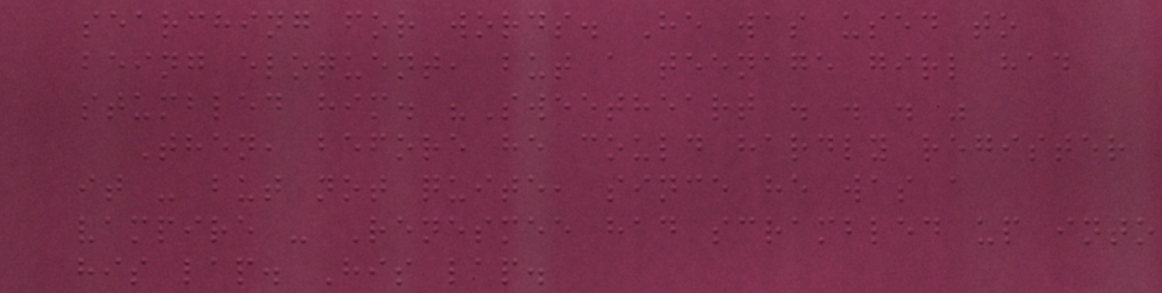searching for words. He was used to
being eloquent, but a teenage girl had
stumbled him. "Sweetheart . . . "
Then, before he could hardly register
it - but not quite, since he was a
vampire - Renesmee had scrambled up into
his lap. His lap.
